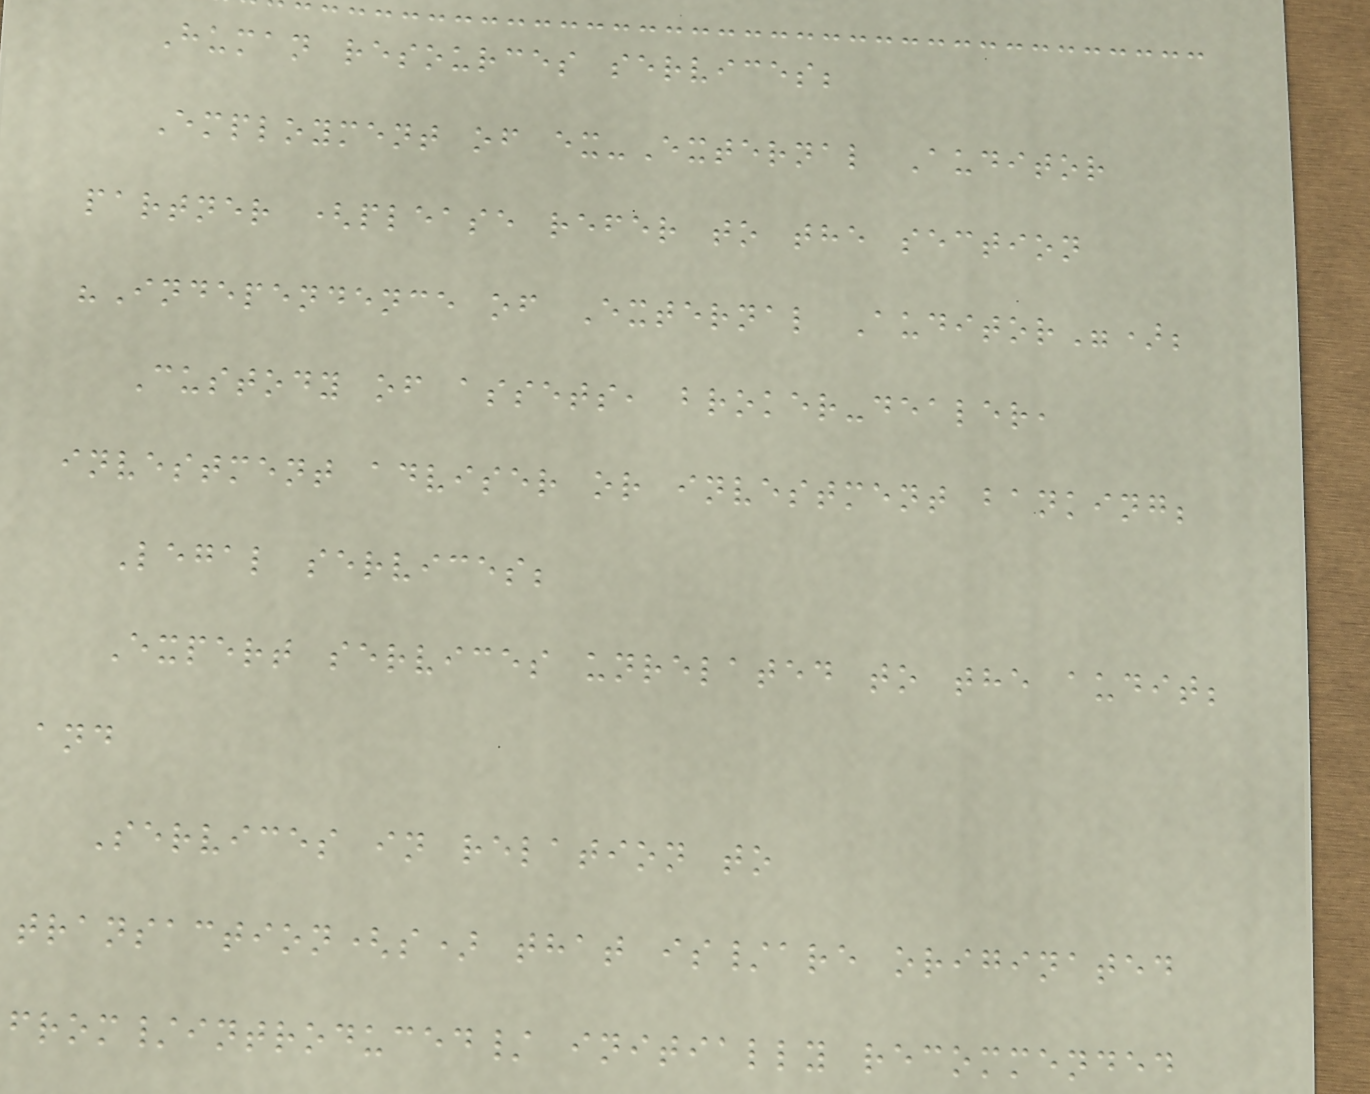Human resources services;
Employment of ex-External Auditor
partner (please refer to the section
"Independence of External Auditor");
Custody of assets, broker-dealer,
investment adviser or investment banking;
Legal services;
Expert services unrelated to the audit;
and
Services in relation to
transaction(s) that is/are originated
from/introduced/ initially recommended
